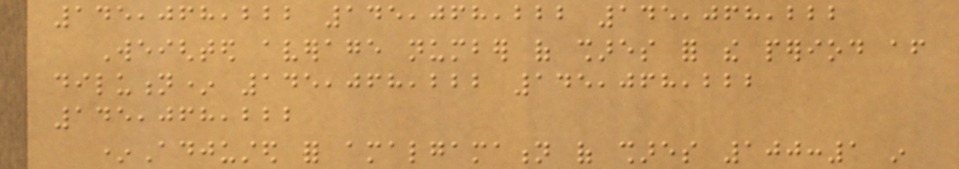145,068,222 145,068,222 145,068,222
Weighted average number of shares for the period after
dilution* 145,068,222 145,068,222
145,068,222
*Adjusted for amalgamation of shares 100:1 in
